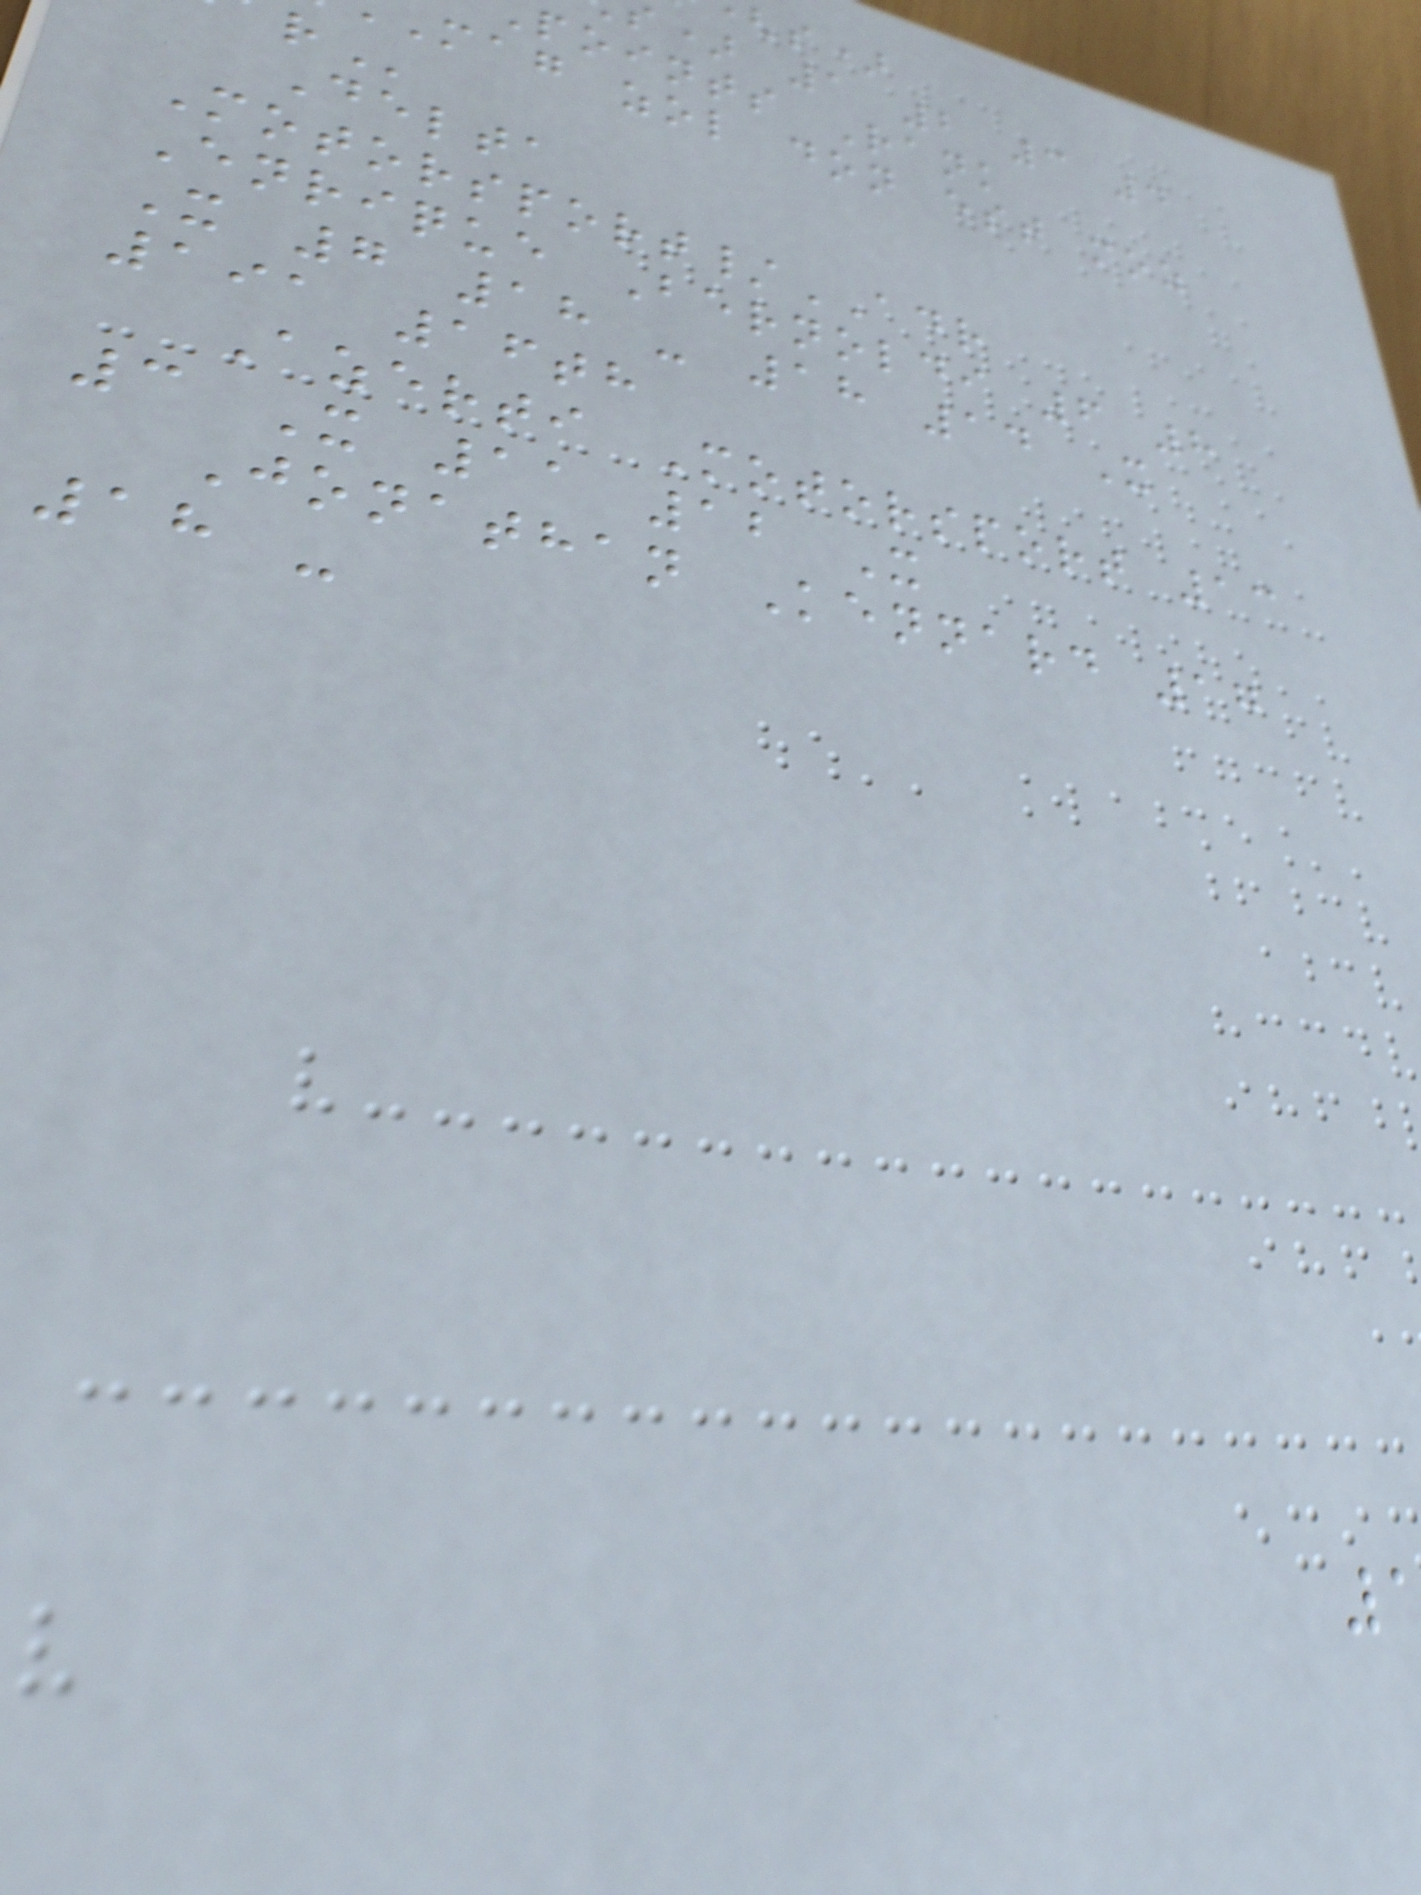) 1 2 3 4
points Rank
mag zol don est moz
Delta
Motorsport/ADR
Enrique Bernoldi 6 8
X 7 18 - 18 14 X
191 16th
Azerti Motorsport 13
3 X 11 12 X
Jonathan Kennard 17
18 -
